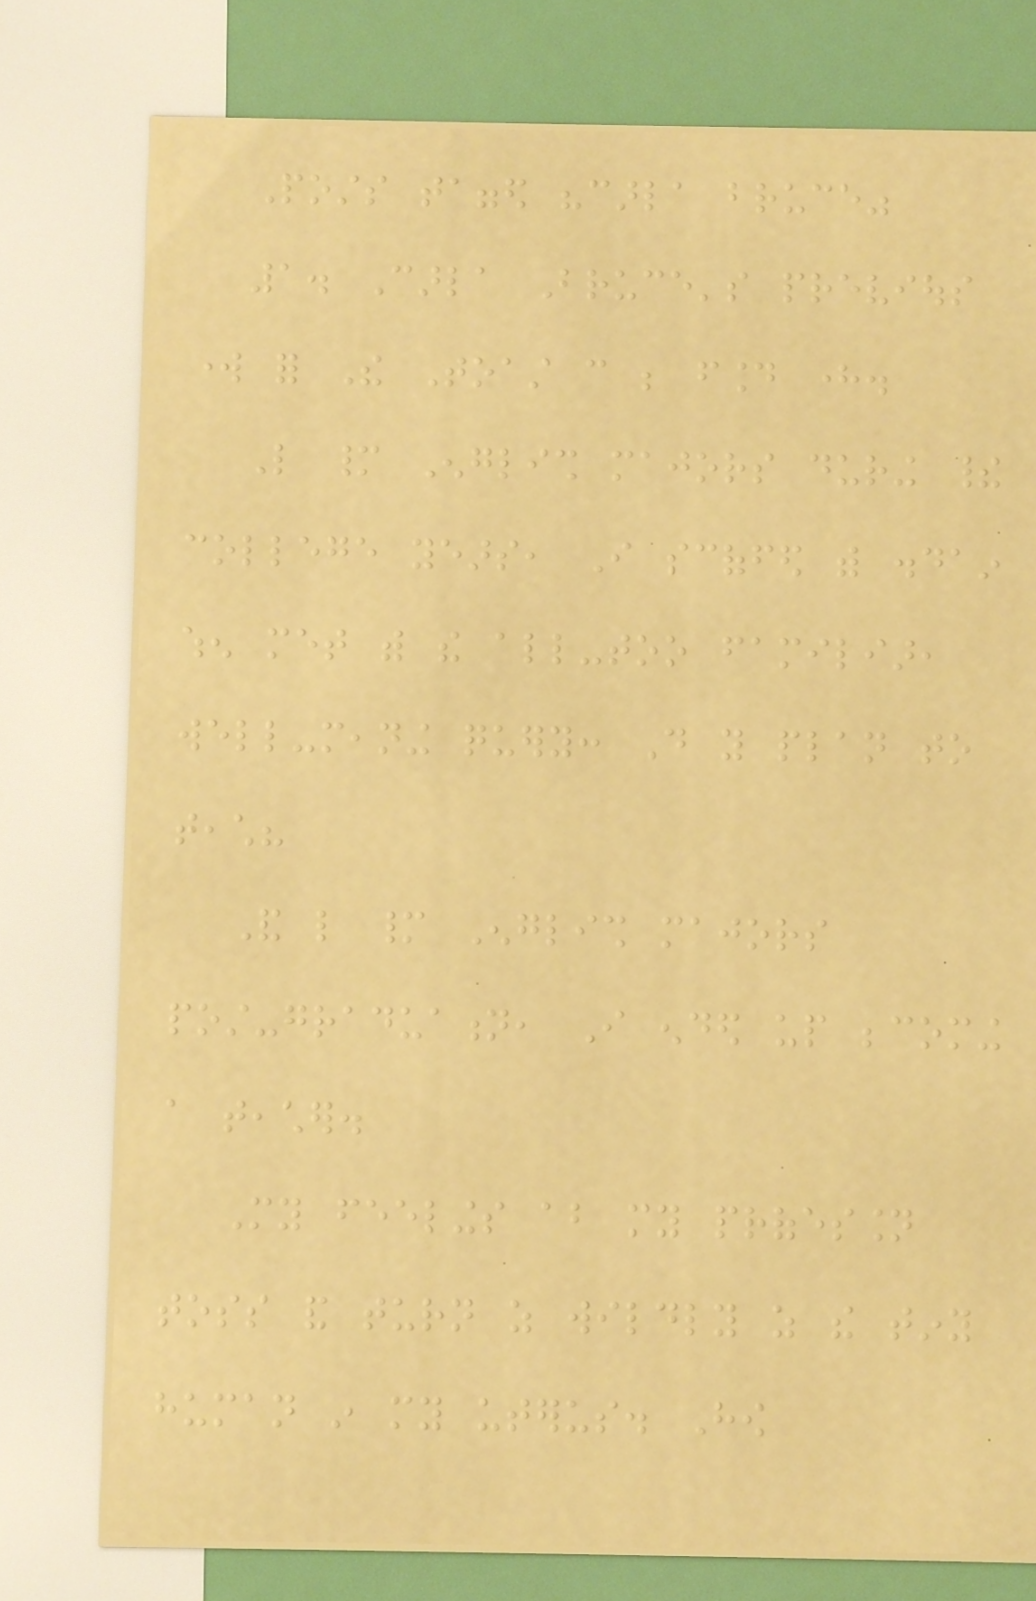Posts tagged "carla bruce"
1. Carla Bruce's previous
work for The Toast can be found here.
Like many English majors during their
college years, I scoffed with disdain
when met with the all-too familiar,
well-meaning query: Do you plan to
teach?
And like many English majors
post-graduation, I ended up becoming
a teacher.
My feelings about my profession
toss and turn as wildly as the tiny
human in my uterus. How
